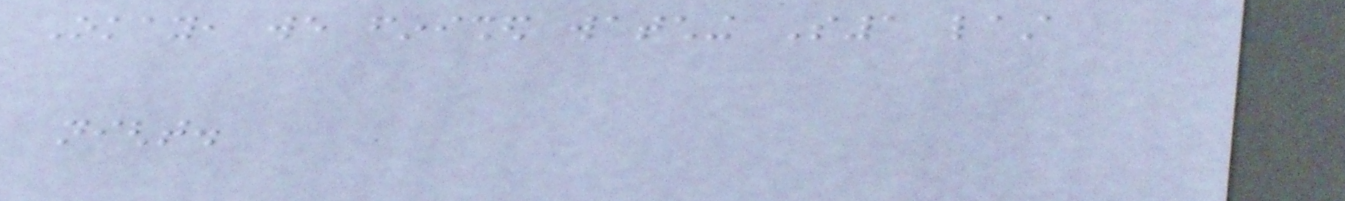Okay, we finished watching S1 last
night.
